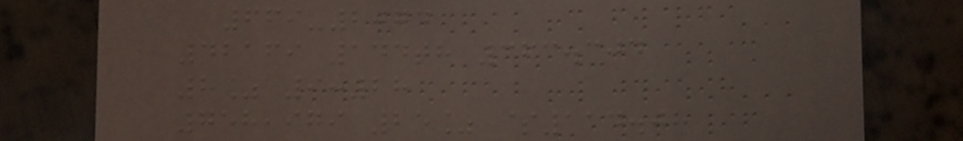669-2074
42169 144th 463.304
8% 9:28
758,979 25% $114.08
